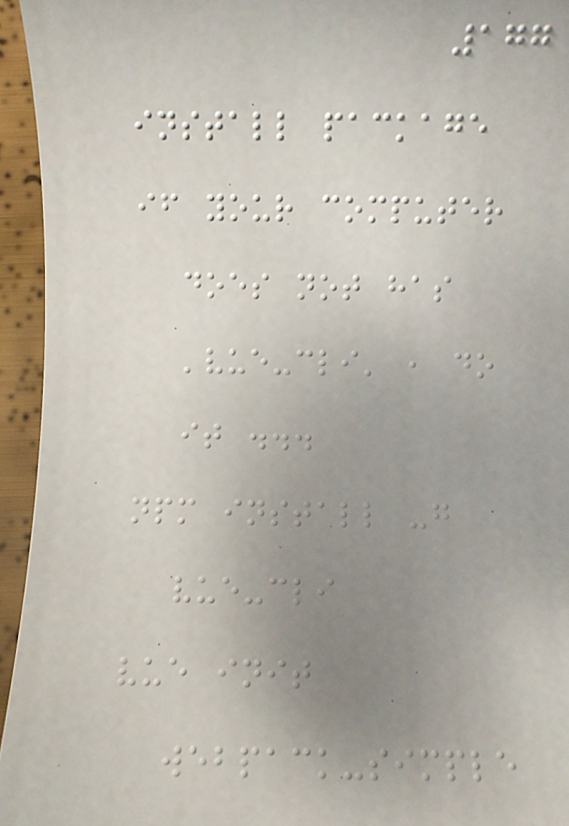177
install package
if your computer
does not has
'vue-cli' , do
it ...
npm install -g
vue-cli
vue init
webpack-simple
